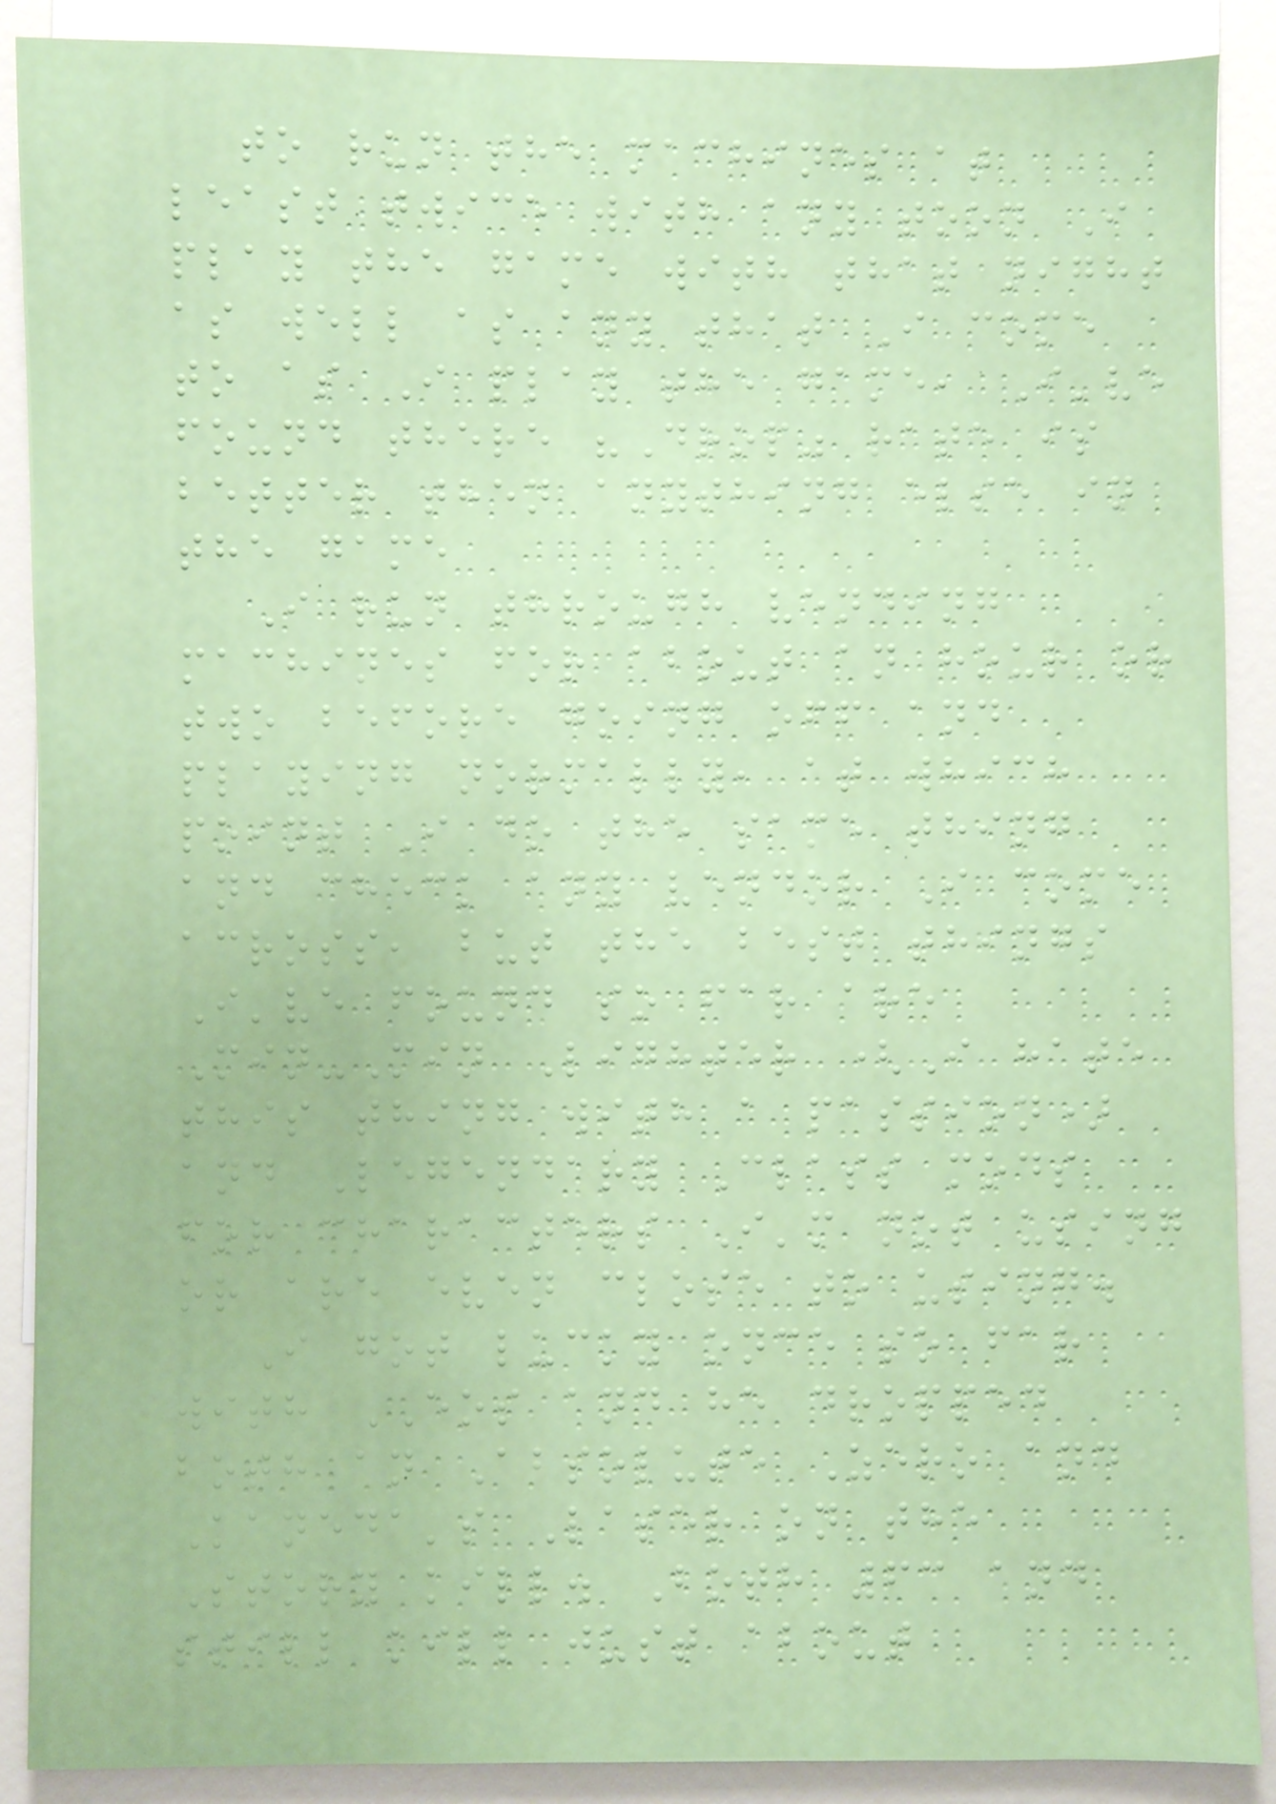to run the machines at
least twice with any toon I
play the game with that night
as well as any that I come
to as I play the game, I've
found there "Drop" rate is
better then anything else in
the game
I run through vending
machines for about an hour or
two before going off and
playing normally, at which
point I do the same thing
and check any vendor I come
across, but the best things
I've found so far are
Min-Min Lighter (I hate
this thing with a passion)
and Legendary Class mods
for characters I'm not using
or are even close to using.
I got lucky once so far
with EOS and he dropped
both an Absolute Zero and
Kaneda's Laser on the
Story kill. Both 63 and
still kill just about
